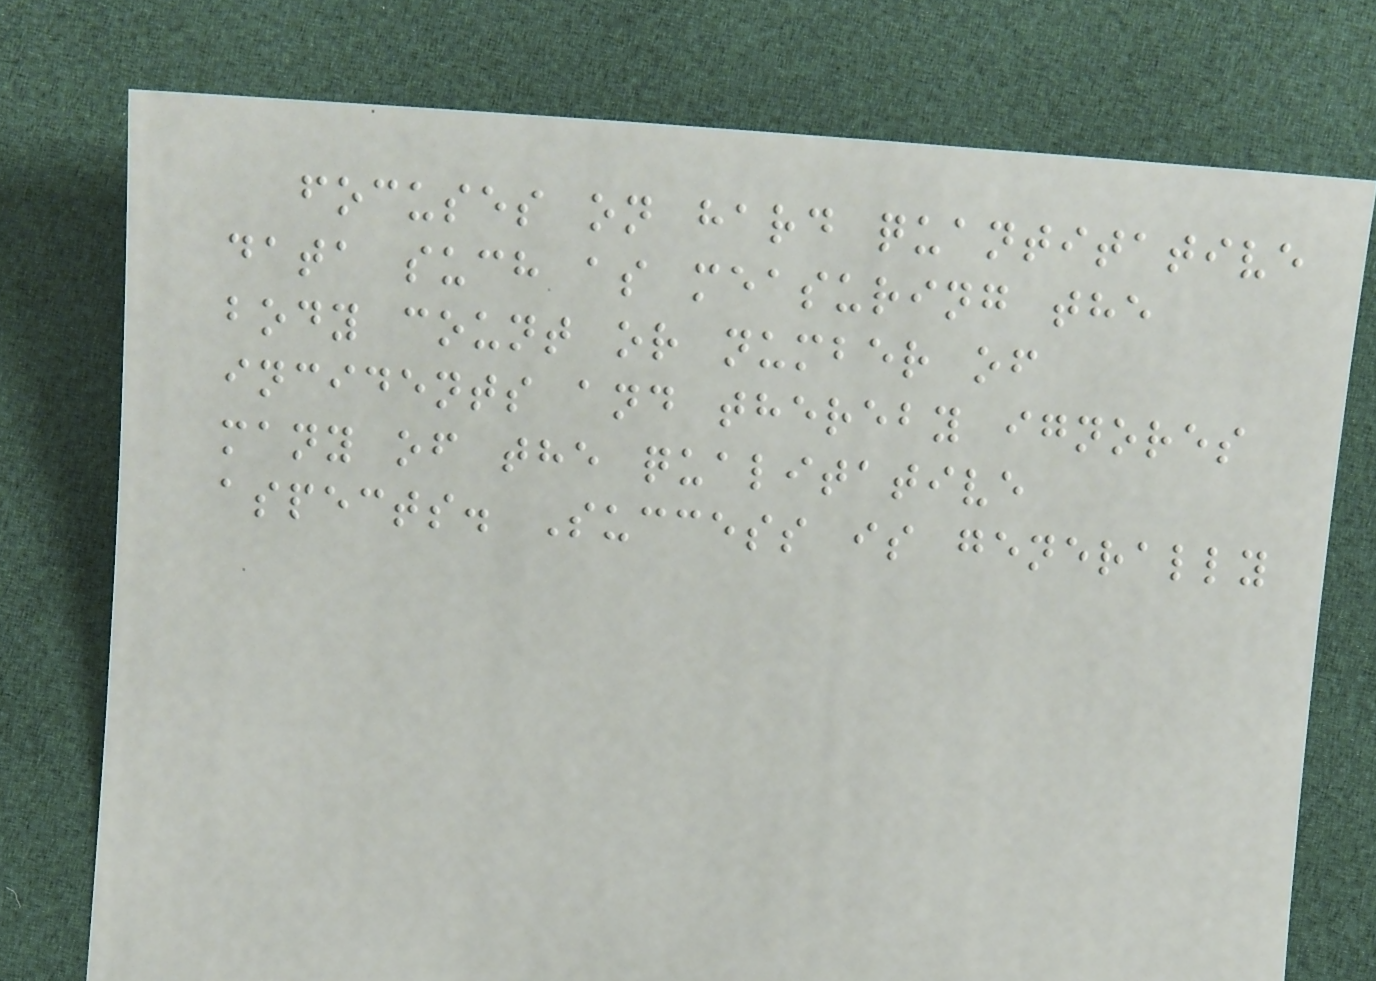focuses on hard quantitative
data such as measuring the
body count or number of
incidents and thereby ignores
many of the qualitative
aspects. Success is generally
